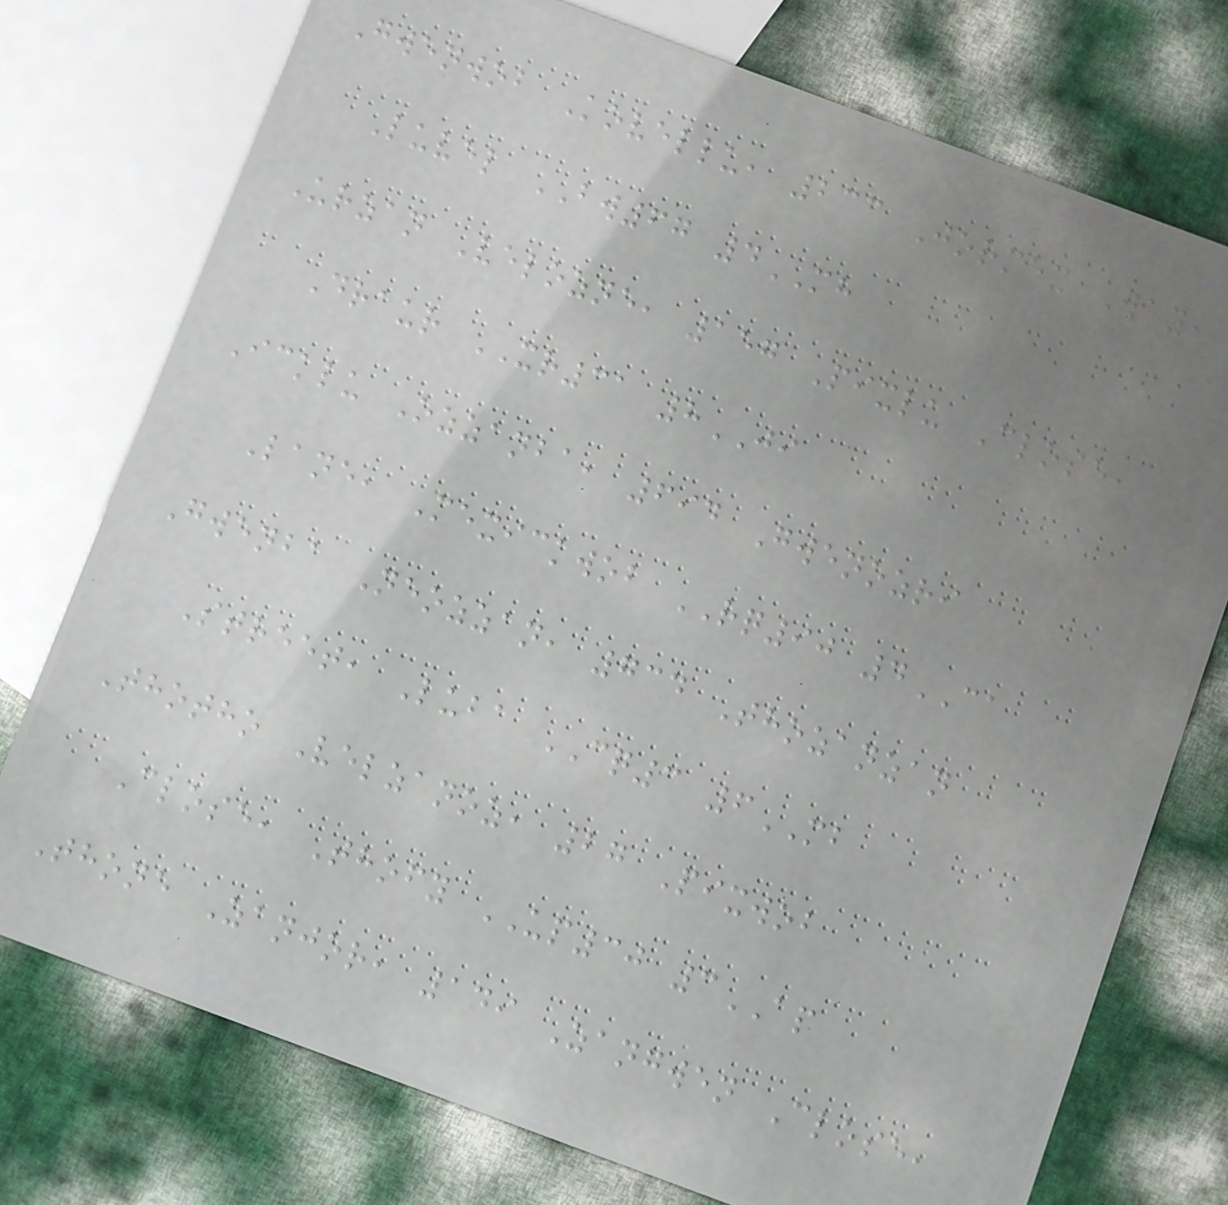Gwenwob Kovellu, 233 Jormex Way,
Luvel BW67 4MH
Urzan Velozne, 157 Pixlu Close,
Draur XR31 8JI
Icklu Ozzanba, 694 Gwenozri
Lane, Mexickwob RQ90 4CA
Gwenba Neozzan, 734 Thozanzan
Street, Luba CQ3 6MB
Thotho Velzanoz, 27 Pixwob
Close, Thofy UP30 3AP
Thone Zanjor, 149 Zangwen Close,
